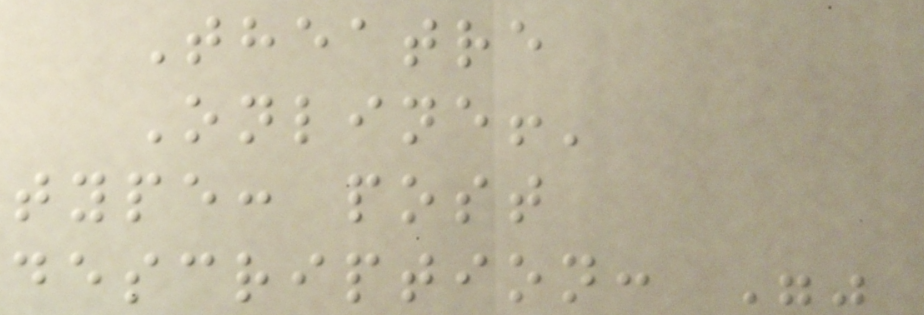Theatre
Online!'
type: post
description: ""
